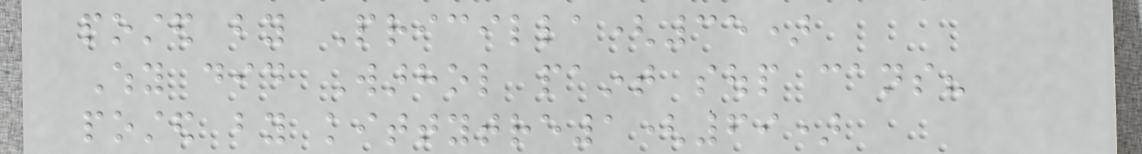posted by Pricilla(35)
Why did Warhol paint soup cans?
posted by kittytre1(69)
